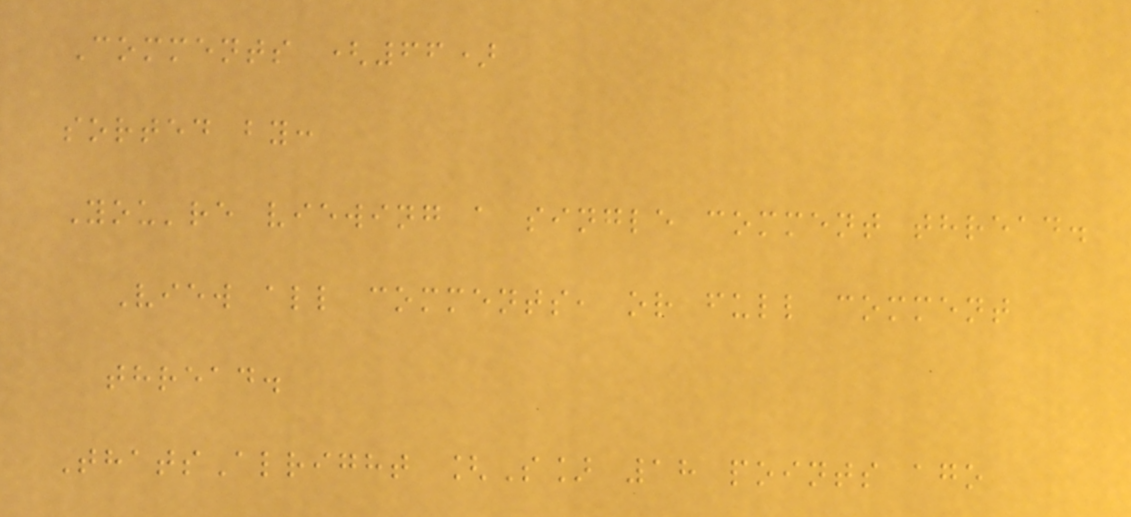Comments (66)
sorted by:
You're viewing a single comment thread.
View all comments, or full comment
thread.
ThatsAlright [S] 18 points ago
